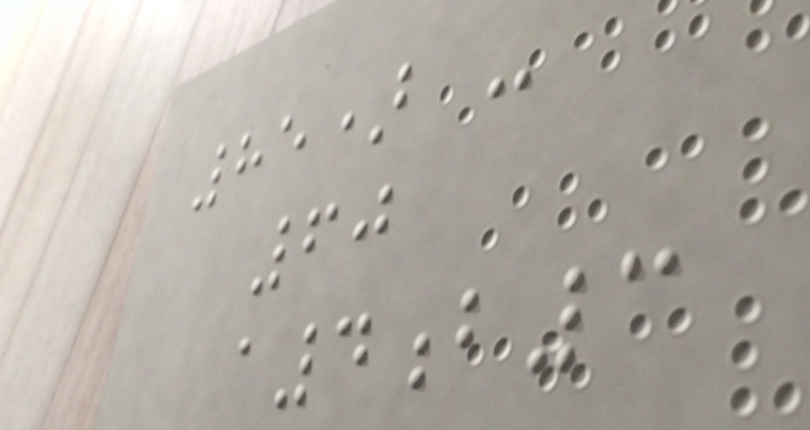85) -
60
a4b3
